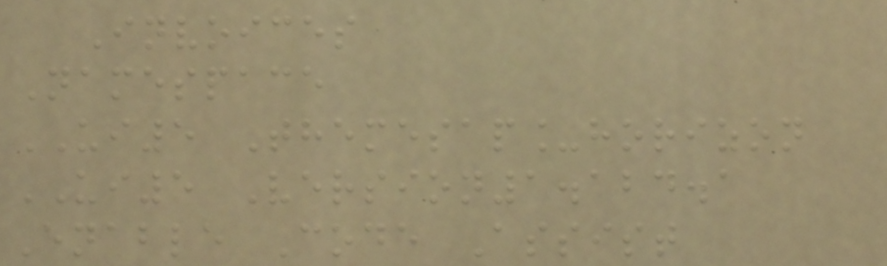Invoices
Namespace
UI5 Themesap_horizon
UI5 Version1.124.1
Enable Code Assist
